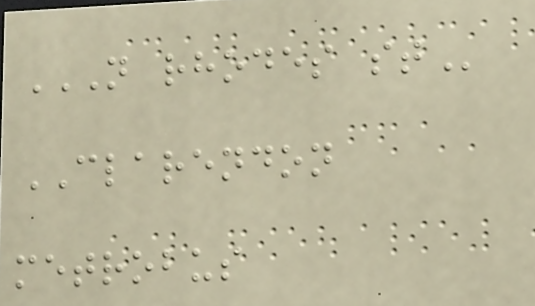N RHODES ST
CLARENDON
metrobus
